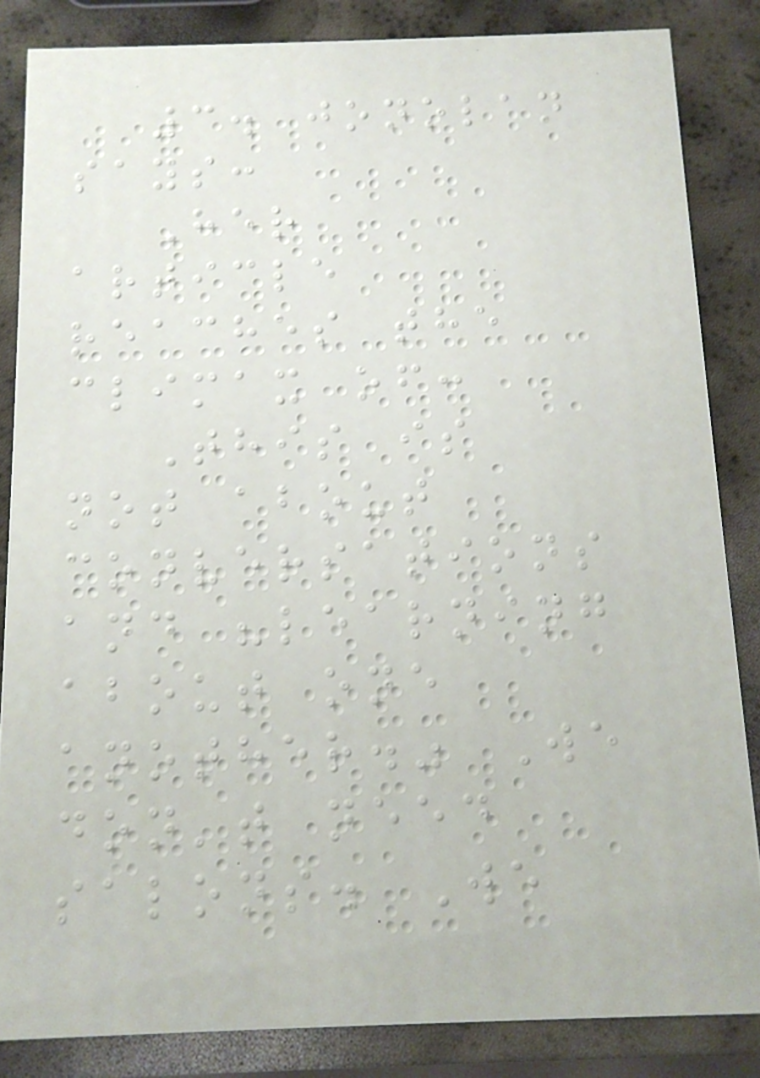3. jonolan
says:
Her
article
reaches the
climax of:
This is
not about
conversations
and "learning
about one
another." We
don't need
salons. We
